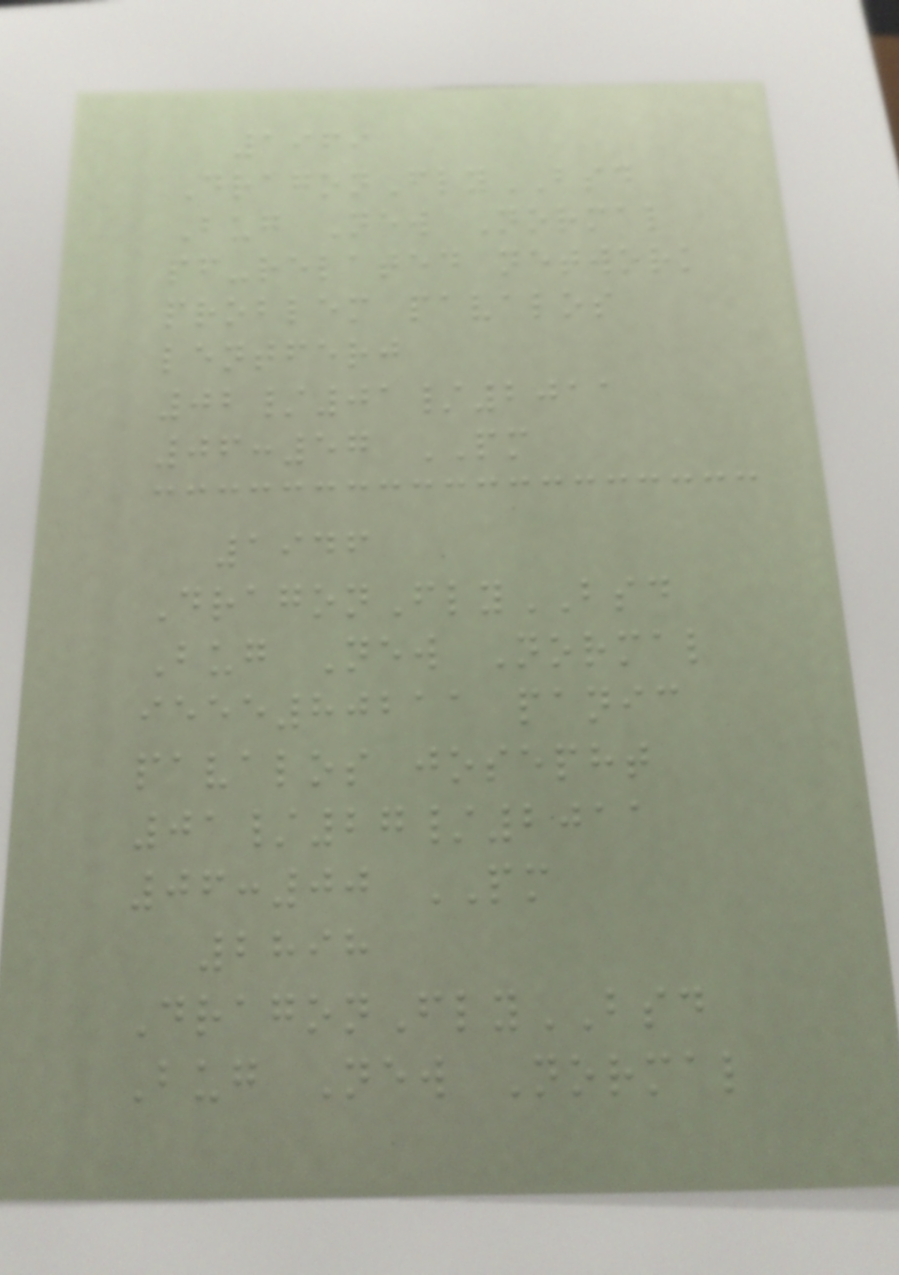1969
DragonFlyBSD
Bug New Normal
pf-related network
problem pavalos
lentferj
02/01/2011
06:57 PM
1946
DragonFlyBSD
Bug New Normal
ieee80211 panic
pavalos josepht
01/27/2011
06:00 PM
2898
DragonFlyBSD
Bug New Normal
